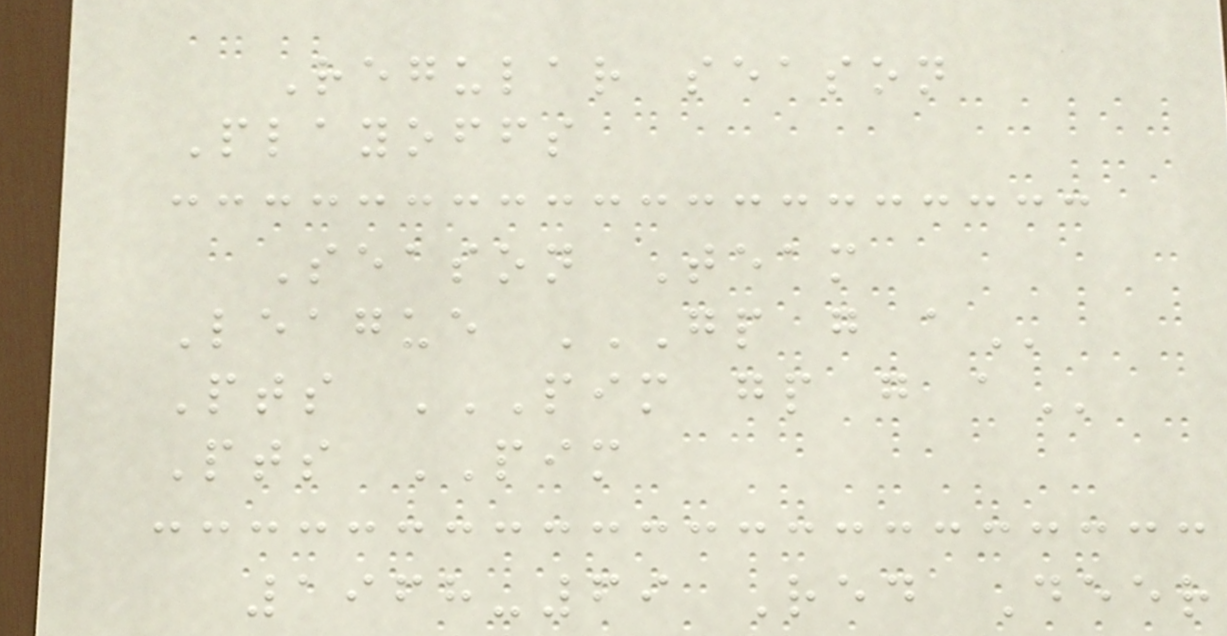Regular season
Playoffs
Season Team
League GP G A
Pts PIM GP G A
Pts PIM
1968-69 Red Deer
